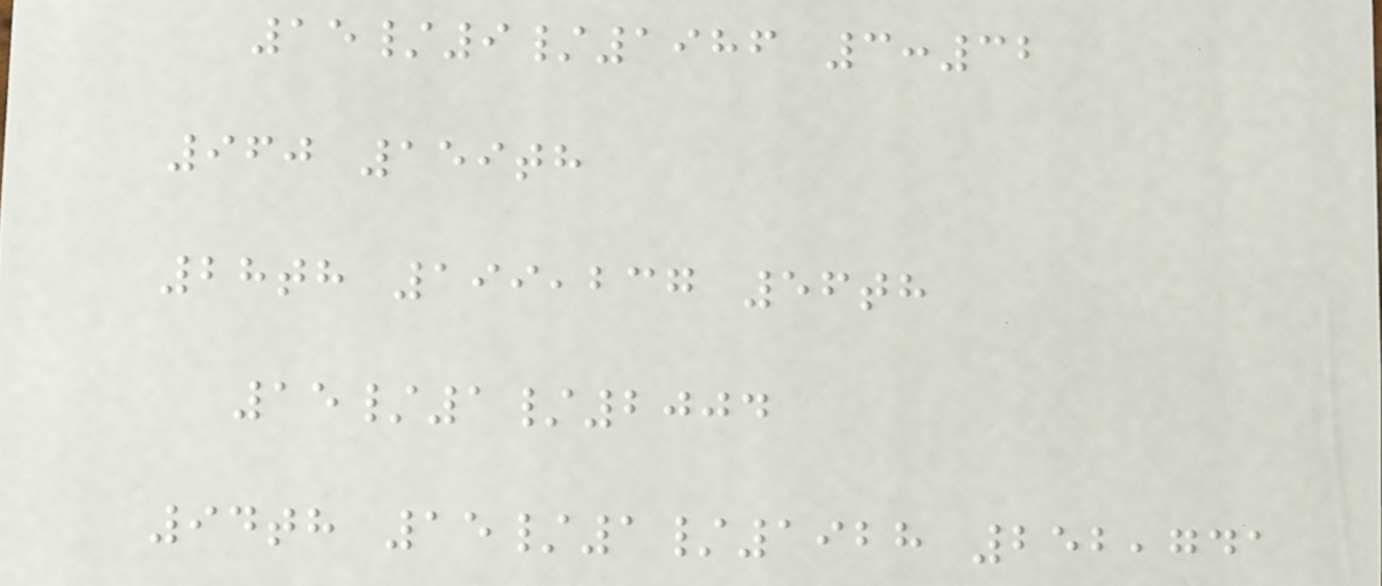15/9/1986 3:32
960 159th
28th 199,237 56th
15/1/2004
94th 15/1/1928 252,741
